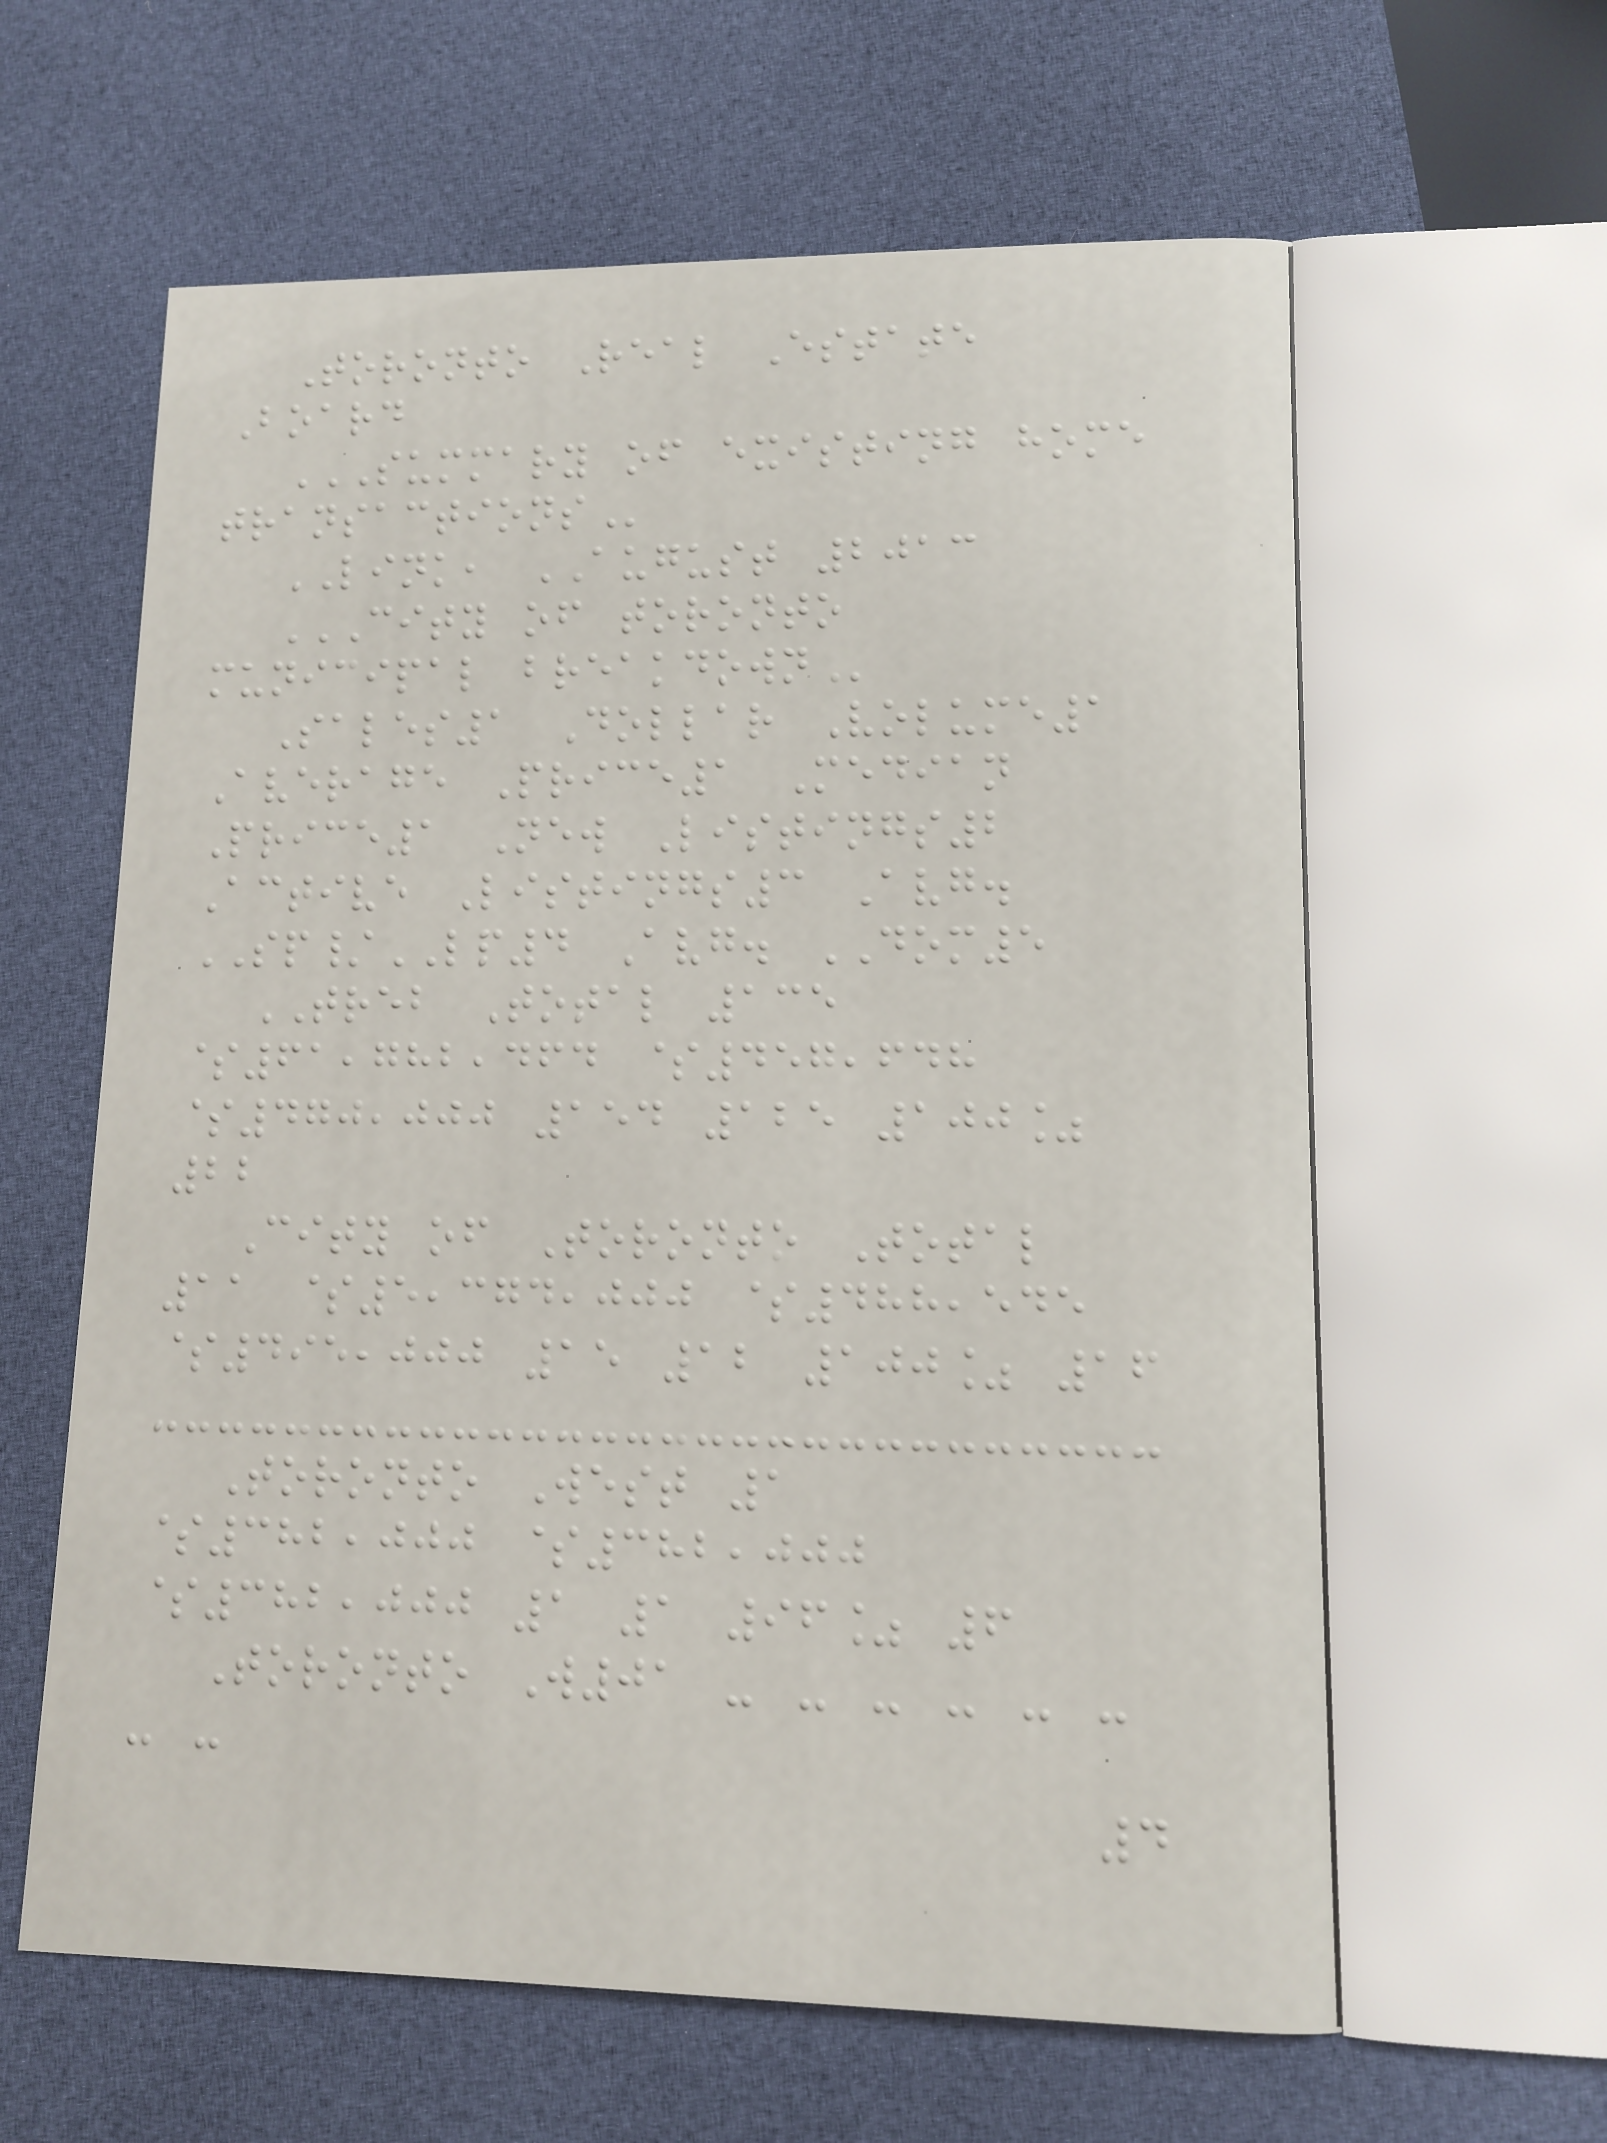Toronto Real Estate
Board
SUMMARY OF EXISTING HOME
TRANSACTIONS
LINK, AUGUST 2013
CITY OF TORONTO
MUNICIPAL BREAKDOWN
Sales1 Dollar Volume1
Average Price1 Median
Price1 New Listings2
Active Listings3 Avg.
SP/LP4 Avg. DOM5
TREB Total 135
$61,782,464 $457,648
$470,000 154 125 100%
22
City of Toronto Total
11 $5,374,000 $488,545
$495,000 15 12 100% 16
Toronto West 1
$382,000 $382,000
$382,000 1 1 96% 6
Toronto W01 - - - - - -
- -
4
